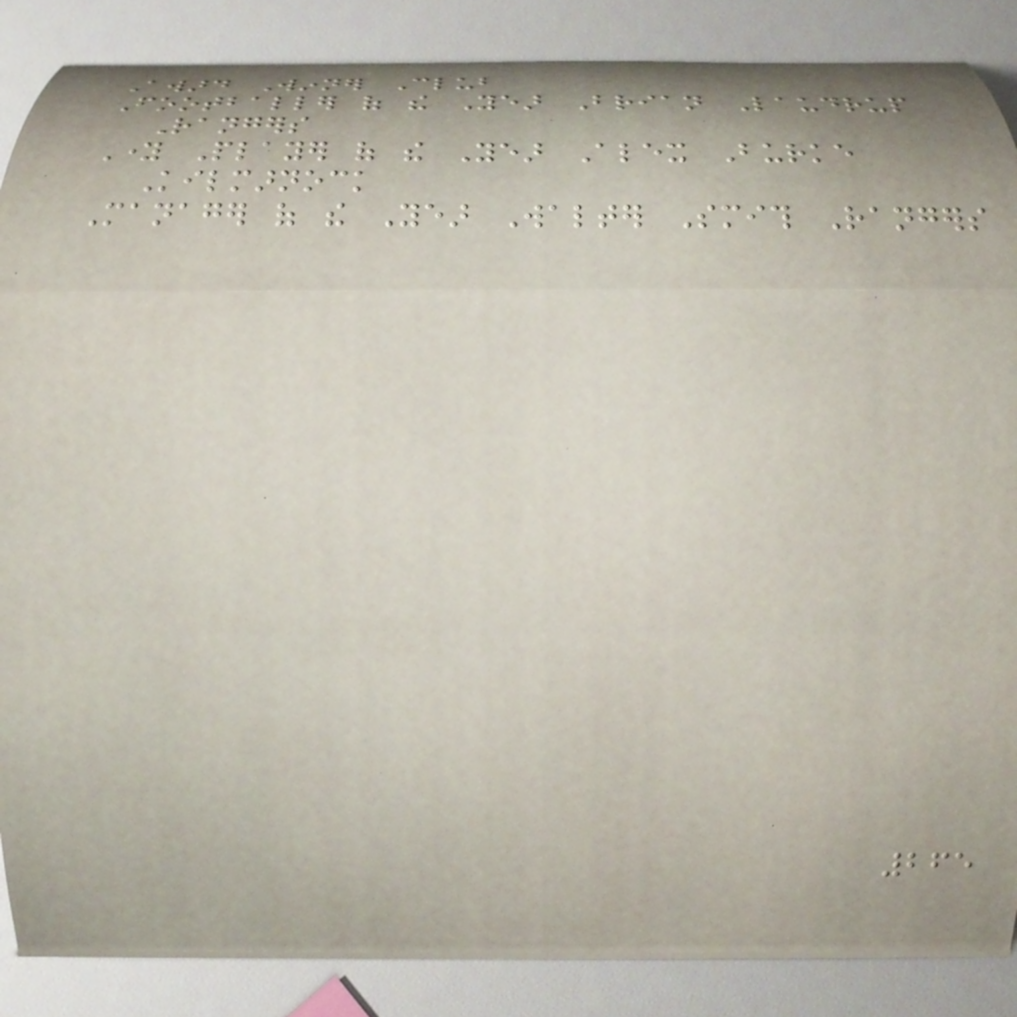Award Winner Club
Footballer of the Year Brian Laudrup
Rangers
Young Player of the Year Alex Burke
Kilmarnock
Manager of the Year Walter Smith Rangers
265
